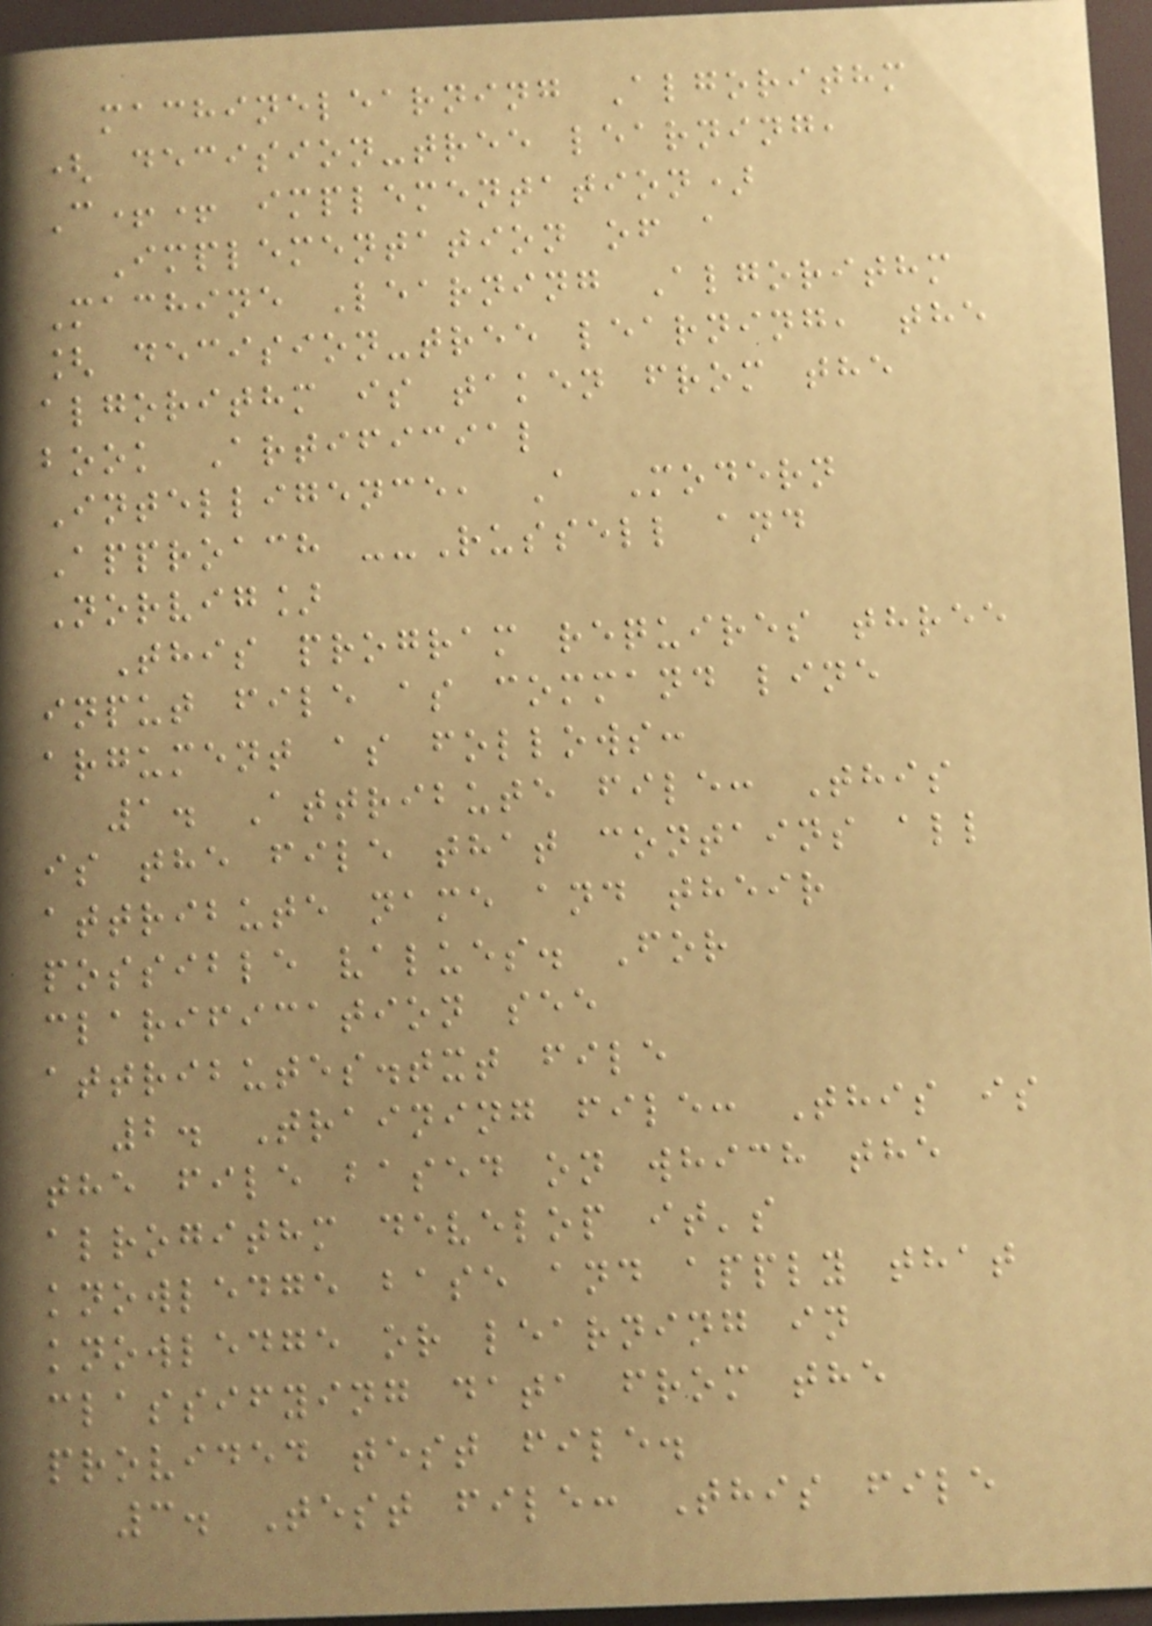machinelearning Algorithm
( decision-tree learning,
C++ implementation)
Implementation of a
Machine Learning Algorithm
[ decision-tree learning, the
algorithm is taken from the
book Artificial
Intelligence, A Modern
Approach --Russell and
Norvig]
This program requires three
input file as command line
argument as follows:
1. Attribute file: This
is the file that contains all
attribute name and their
possible values. For
clarification see
attributes.txt file
2. Training file: This is
the file based on which the
alrogithm develop it's
knowledge base and apply that
knowledge or learning in
classifying data from the
provided test file.
3. Test file: This file
